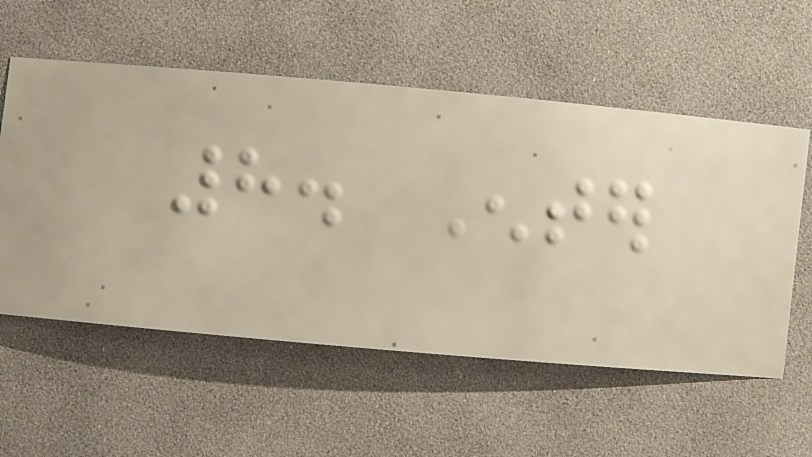8. Enter
